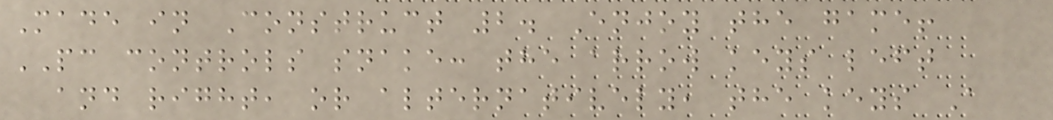Made in Construct 2. Enjoy the game!
PC controls snake: the arrow keys left
and right, or alternatively, the keys A
